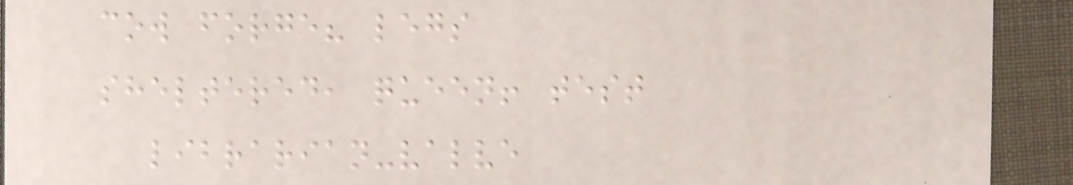cow forge? legs
sheltered, queen! test
librarian-valve
